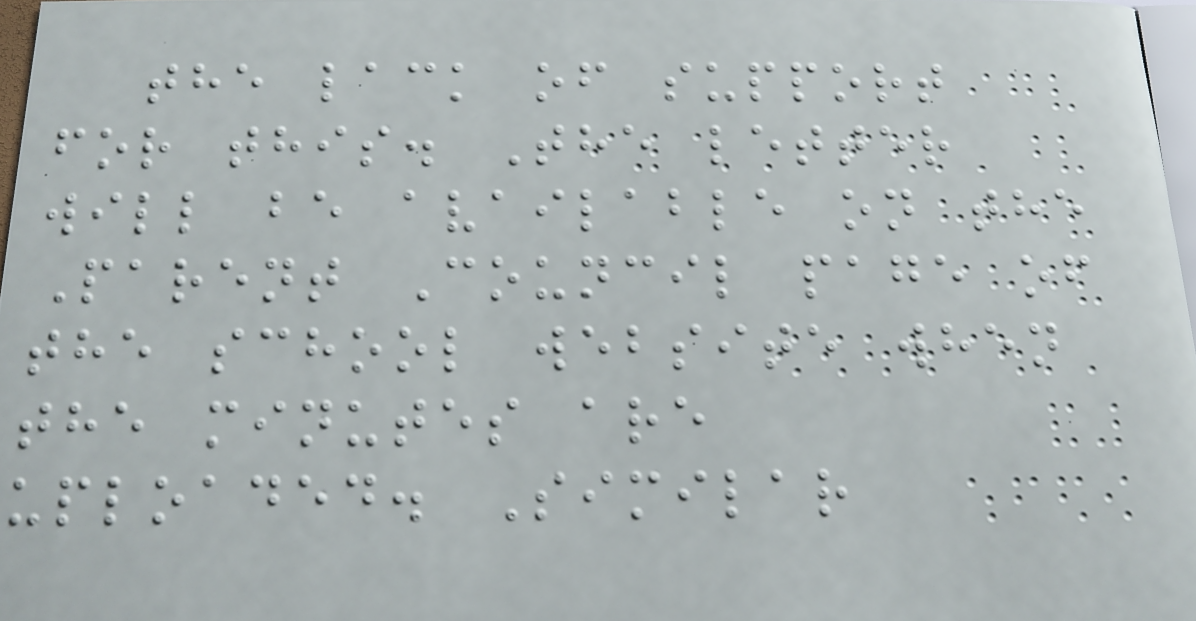the lack of support
for this. The letter
will be available on the
Parent Council page of
the school website when
the minutes are
uploaded. Similar
